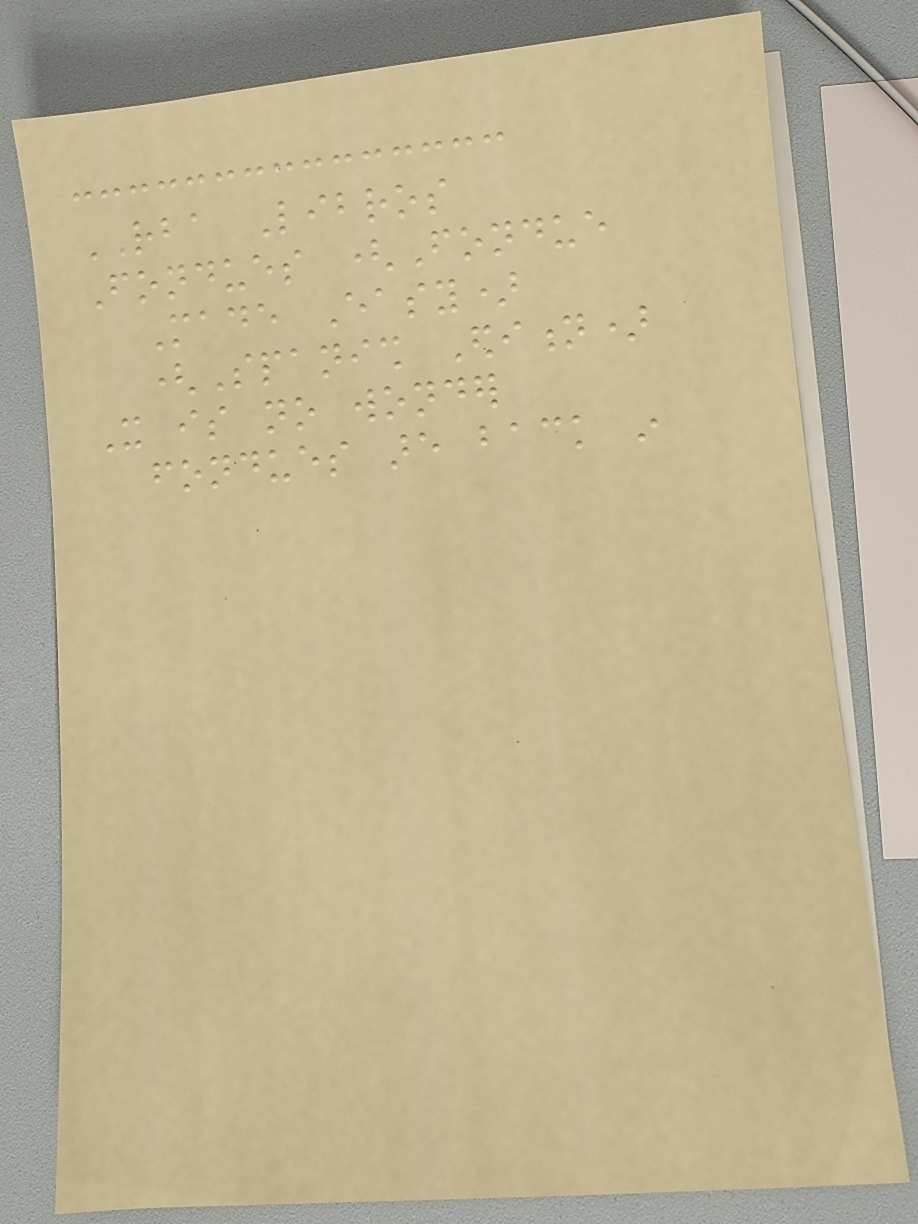RBA Libros
Fondues (Fondue
Made Easy)
(Spanish Edition)
It is no wonder
fondues are back in
